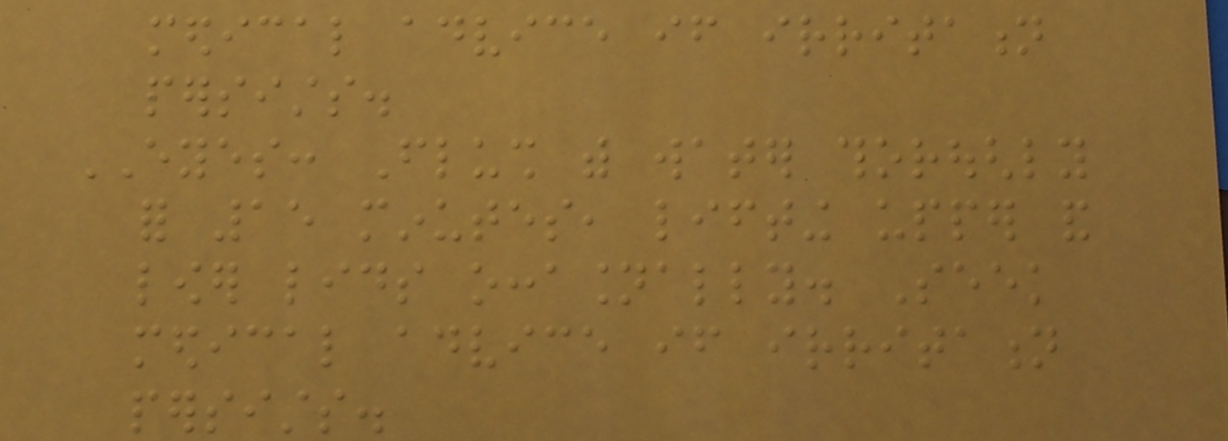medical advice if irritation
persists.
EYES: Flush with water thoroughly
for 15 minutes, lifting upper and
lower lids occasionally. Seek
medical advice if irritation
persists.
